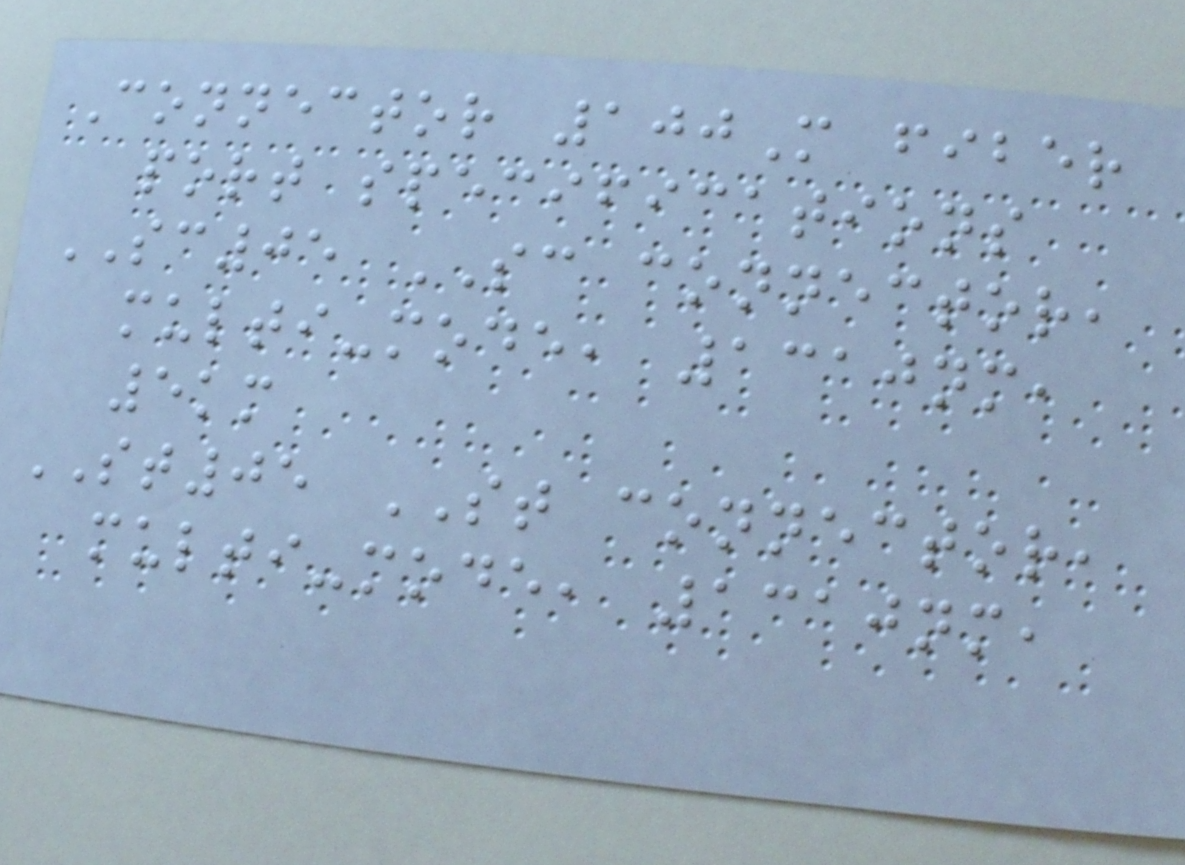Connector 100M fiber
port specifications
SC05 SC connector,
multi-mode, 1310nm,
5km
ST05 ST connector,
multi-mode, 1310nm,
